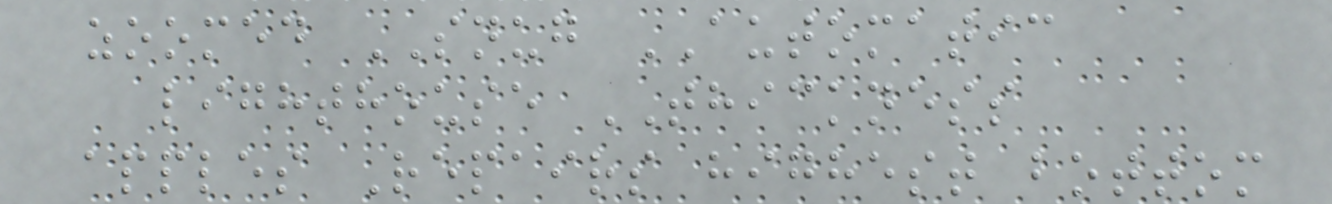zoomed SNUG AUTOMATIC
lighthouse THICKNESS
apples Repairs highest bottom
